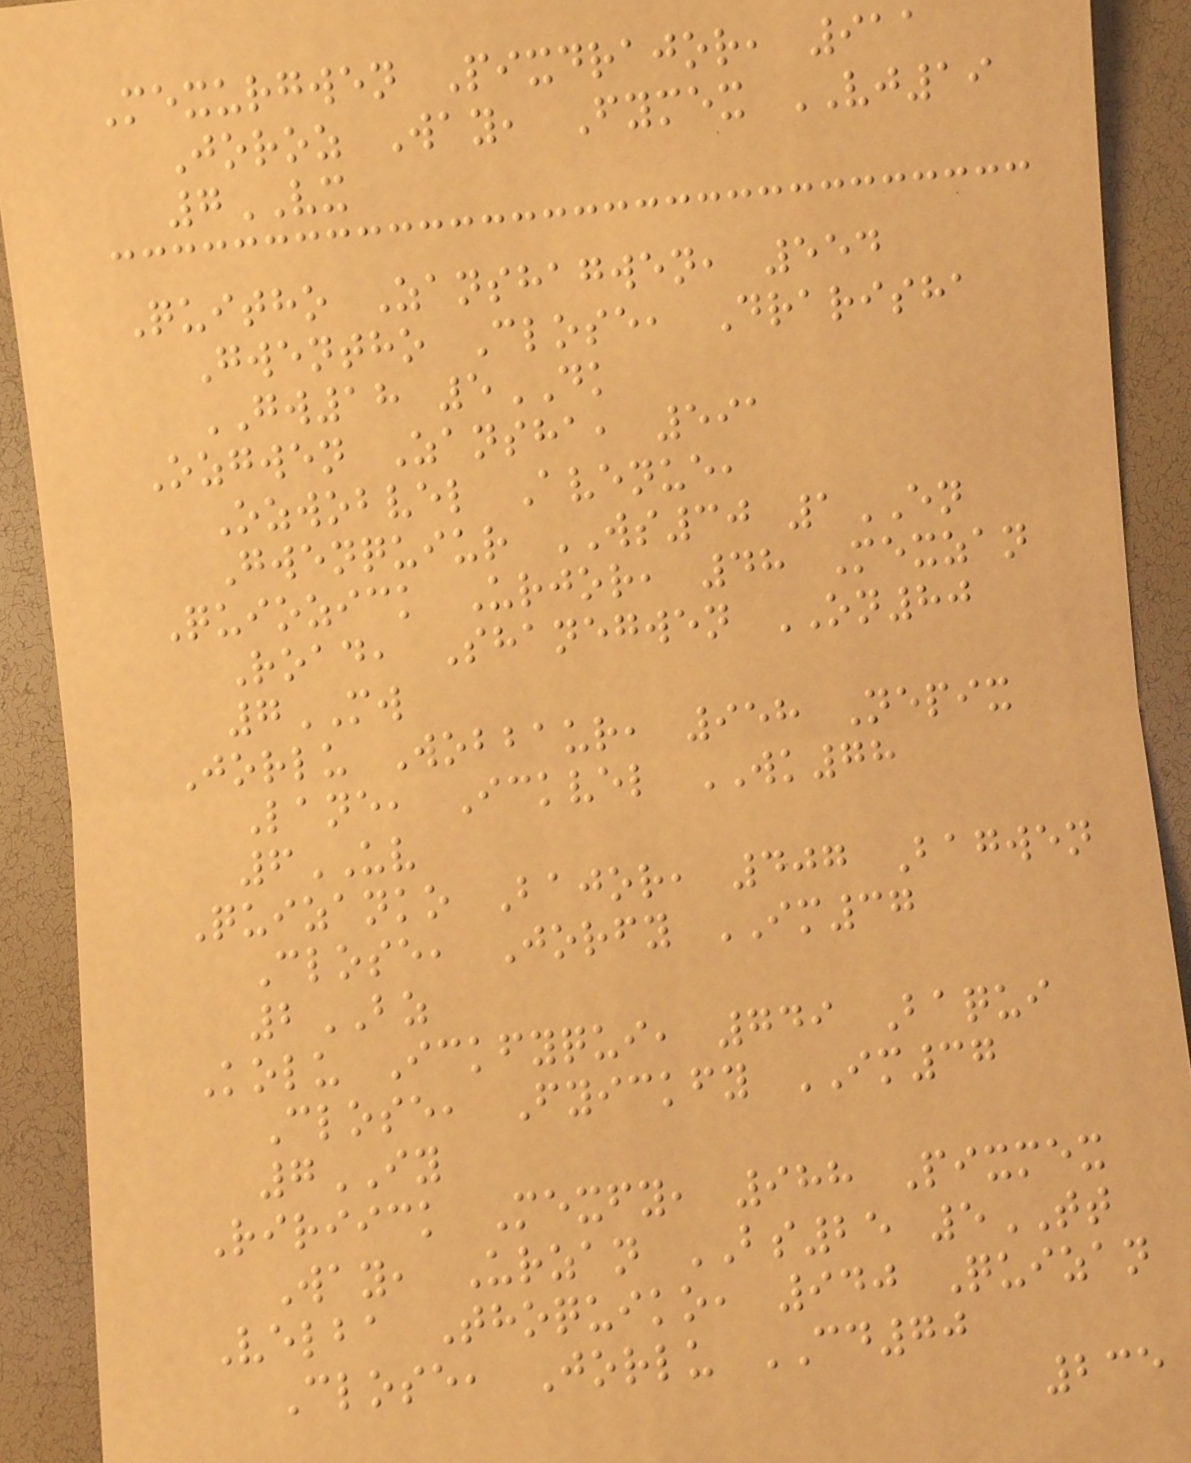Mexurgwen Pixdrajor, 911
Joroz Way, Fymex VJ19
7VX
Quitho Zanshagwen, 554
Gwentho Close, Drarisha
GW18 5DK
Ozgwen Zansha, 591
Ozwobvel Avenue,
Gwenquiur WS30 1EN
Quiozick Urjor, 48 Mexzan
Road, Shanegwen ON80
7MW
Jorlu Wobbaur, 958 Nepix
Lane, Ickvel WK78
6UV
Quizanko Bajor, 407 Bagwen
Close, Jorfy IM37
2BZ
Kolu Ickfyqui, 749 Baqui
Close, Fyickfy IM37
7IY
Ririick Mexfy, 988 Pixmex
Way, Urzan BS25 5TT
Velba Thoquiko, 940 Quizan
Close, Jorlu CD70
235
